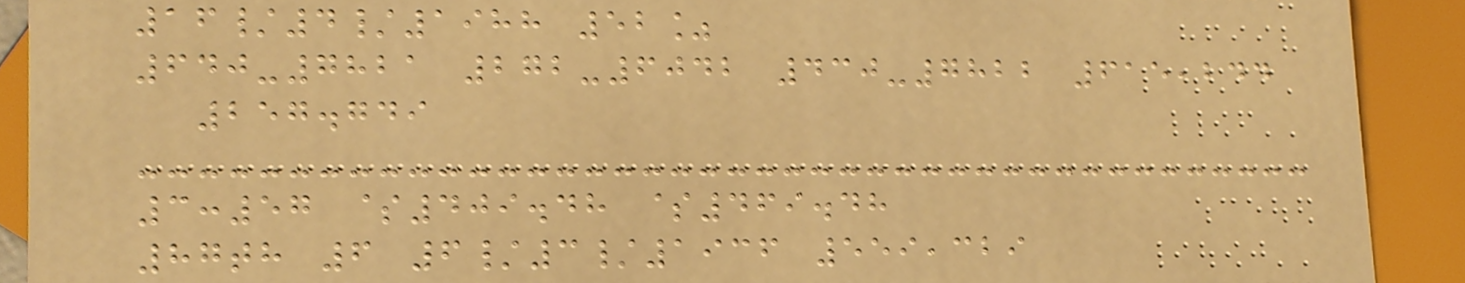16/4/1988 52%
640-7821 272-6042 430-7822 615,244
257.749
3:57 $409.48 $469.48
87th 6 6/3/1936 559,329
